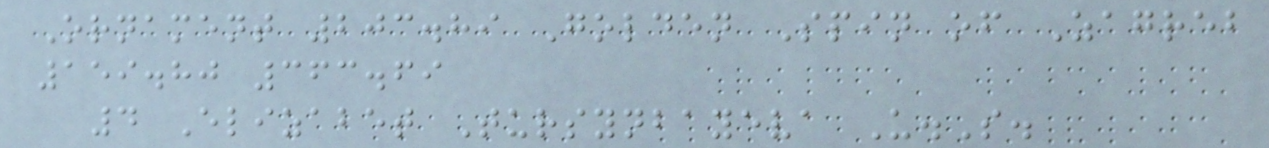Ornament 203.89 Golden Spin of Zagreb
159.80 363.69
4 Elizabet Tursynbayeva U.S.
